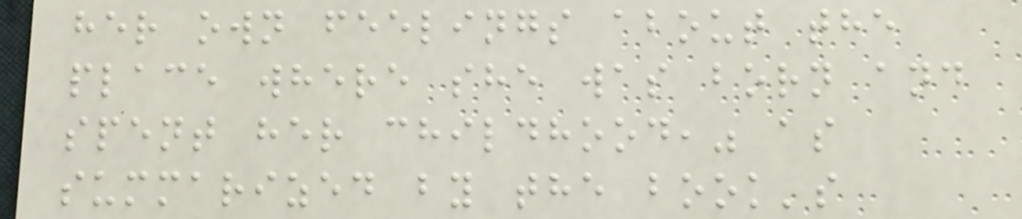her own feelings about the
place where she was born and
spent her childhood," as
summarized by the book's
